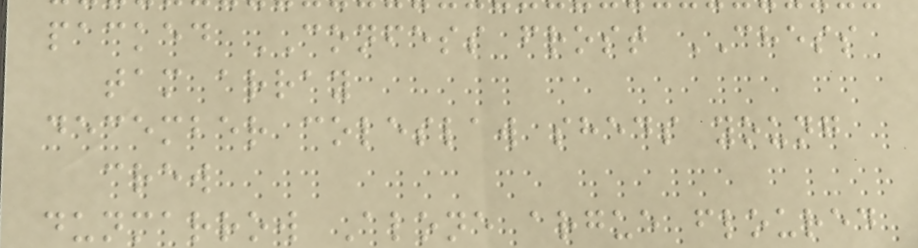packed CONFESS frost CHESS
tam array
december coleslaw sheds young
crew
dunmarrow Alone argue floured
